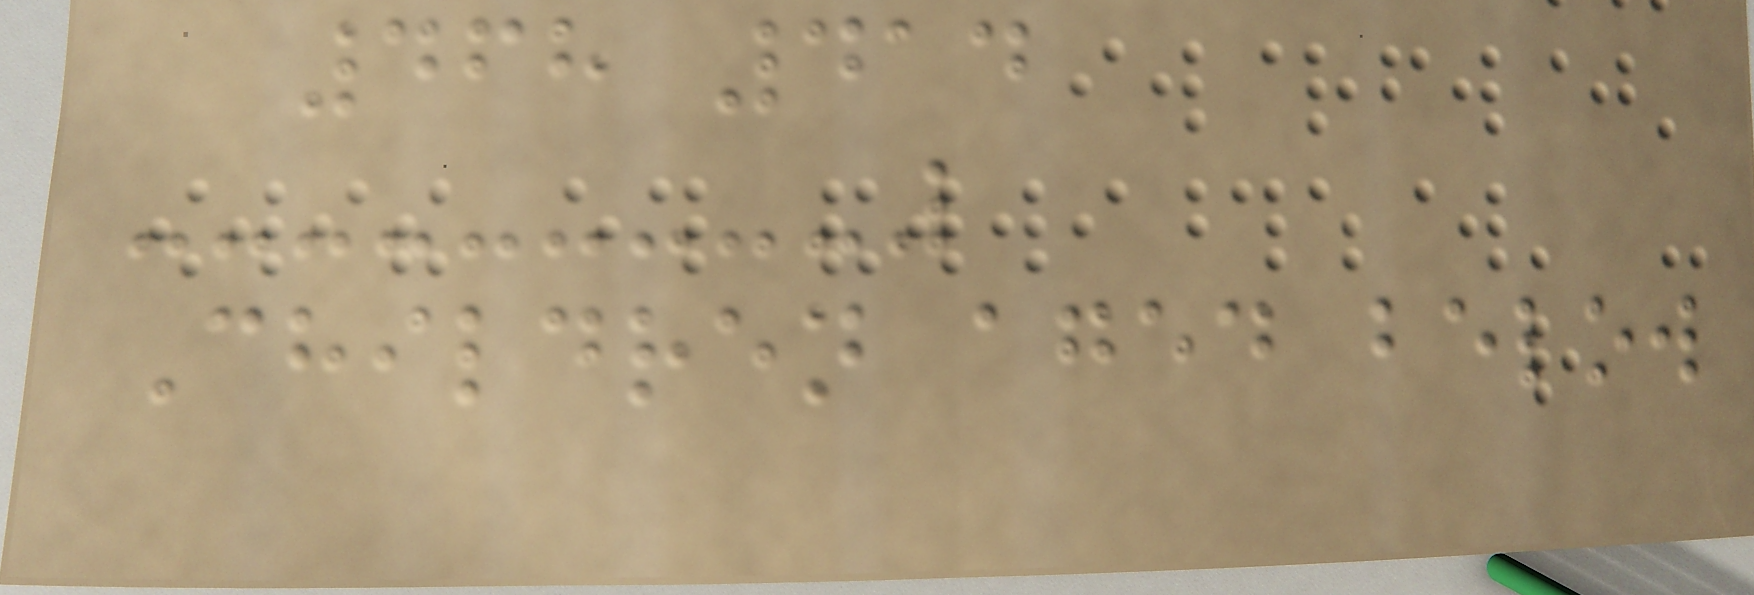468 414
Children aged below
